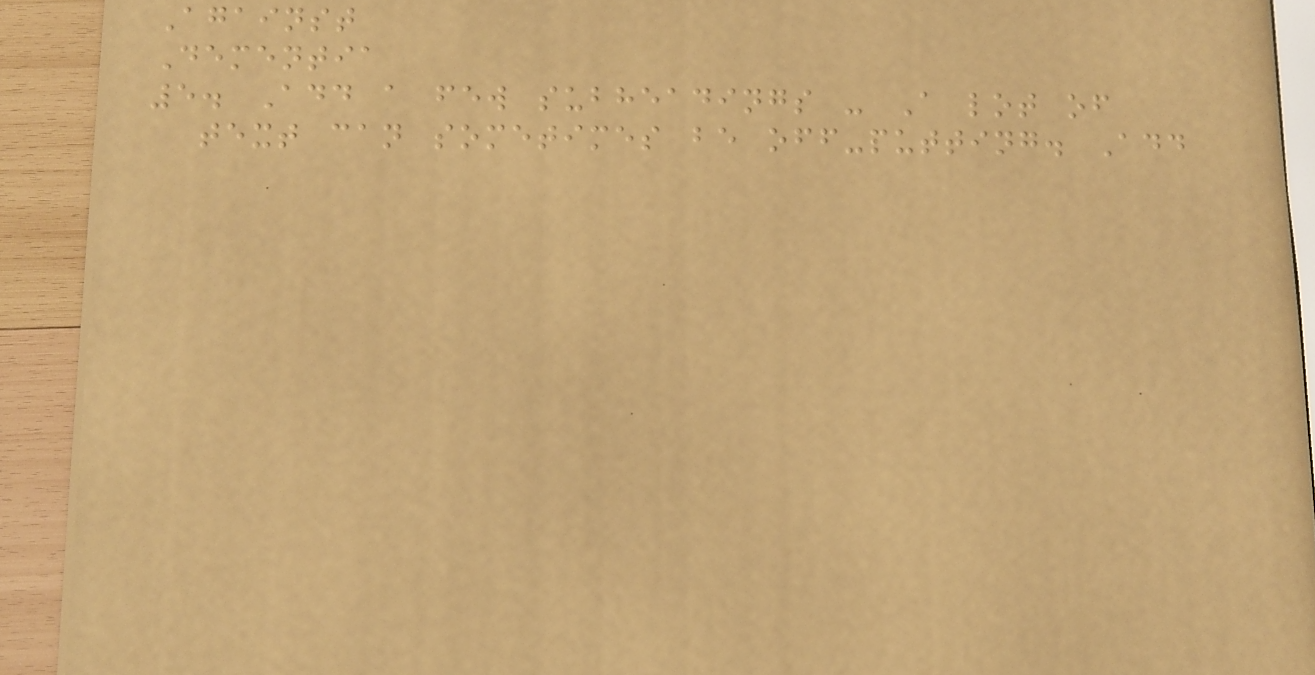Against
Dementia
5. Add a few subheadings - A lot of
text can sometimes be off-putting. Add
